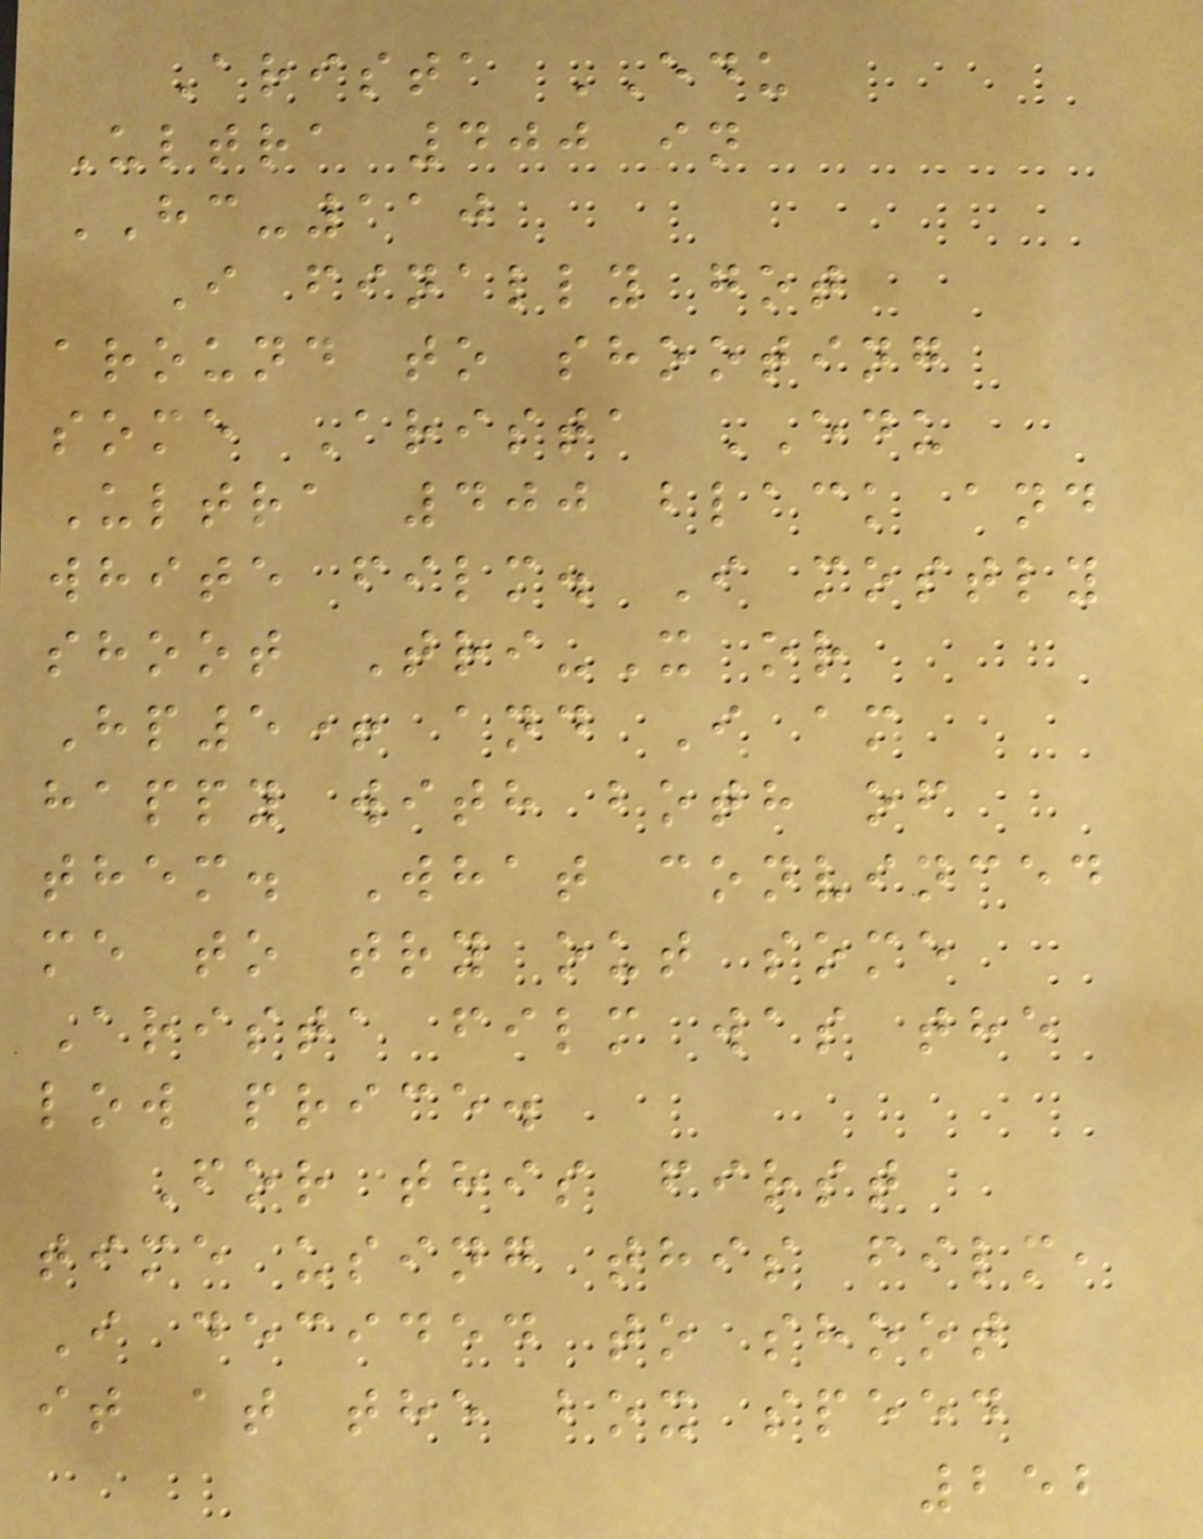Arista EDU
Ultra 400 in
HC-110
I finally got
around to shooting
some Arista EDU
Ultra 400 black and
white film. I mostly
shoot Tri-X or
Hp5+ and I am
happy with both of
them. What convinced
me to try out some
Arista film was the
low price.
For this first
time using this film,
I decided to shoot
it at the box speed
252
